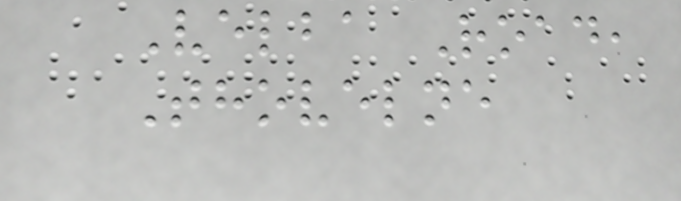Velba Road,
Thovelne
